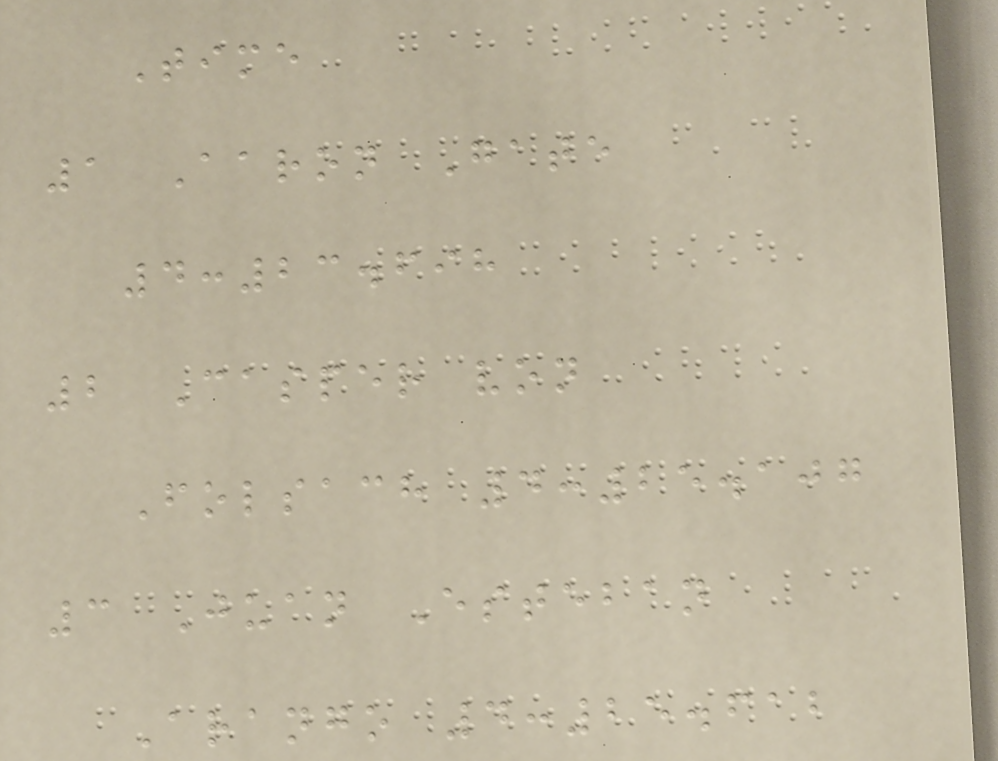Time
1 Aaron Gate
4:23.698
2 Casper von
Folsach 4:25.107
3 Juan Esteban
Arango 4:25.612
